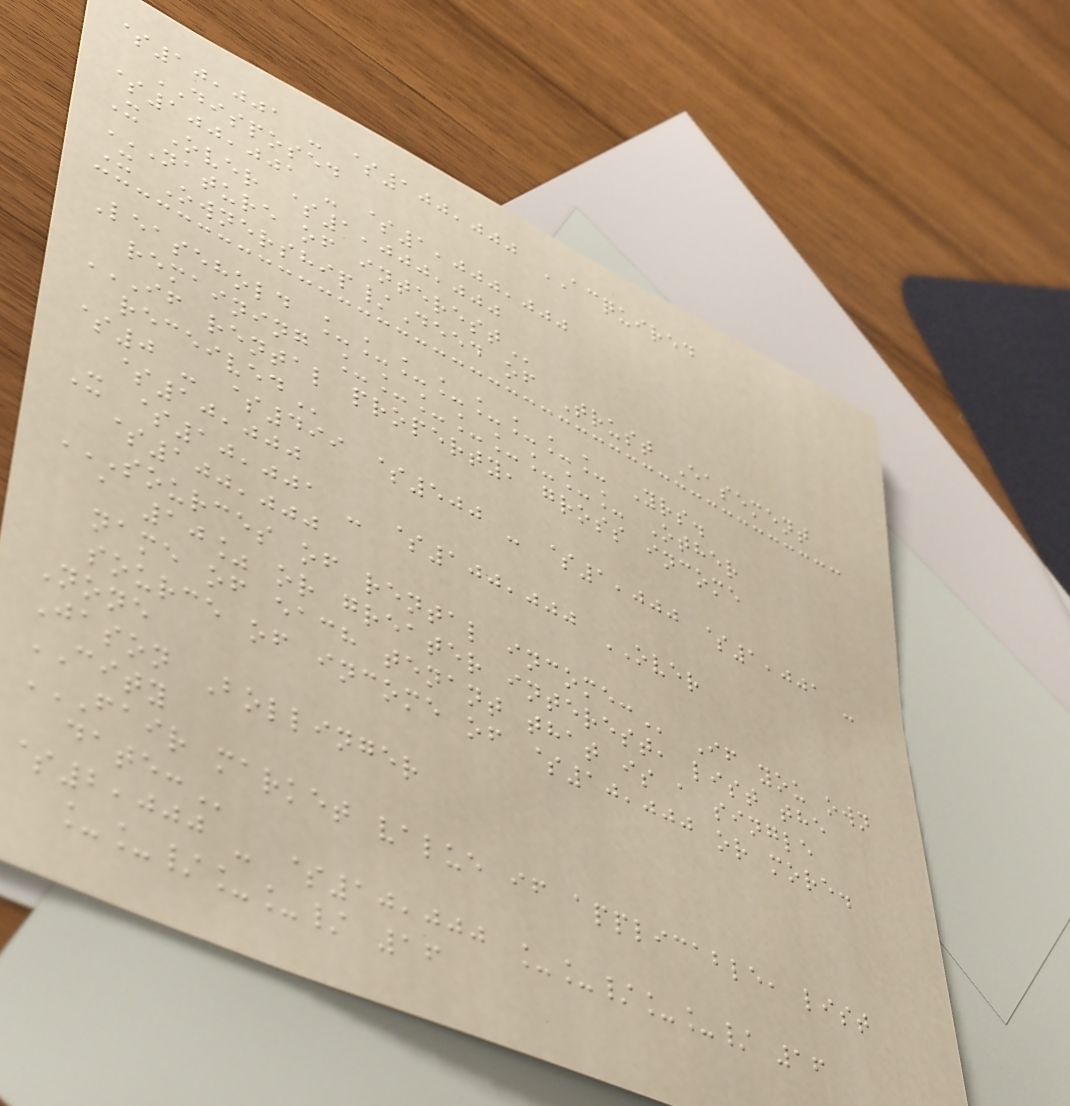$10,001 - $100,000 ACQUIRED
DISPOSED
$100,001 - $1,000,000
X Over $1,000,000
NATURE OF INTEREST
X Ownership/Deed of Trust Easement
Leasehold ________ Yrs.
remaining ________ Other
IF RENTAL PROPERTY, GROSS INCOME
RECEIVED
$0 - $499 $500 - $1,000 $1,001 -
$10,000
X $10,001 - $100,000 OVER
$100,000
SOURCES OF RENTAL INCOME: If you own
a 10% or greater interest, list the
name of each tenant that is a single
source of income of $10,000 or more.
None
Jason Bollinger
CITY
FAIR MARKET VALUE IF APPLICABLE, LIST
DATE:
$2,000 - $10,000 __/__/ 16
__/__/ 16
